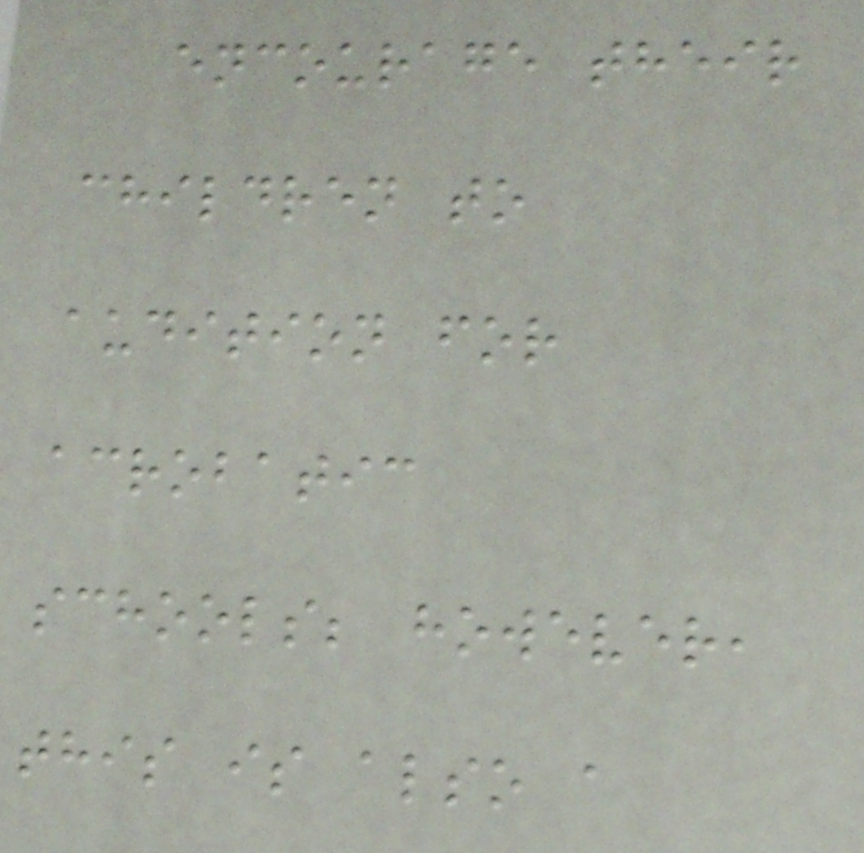encourage their
children to
audition for
acrobatic
schools; however,
this is also a
